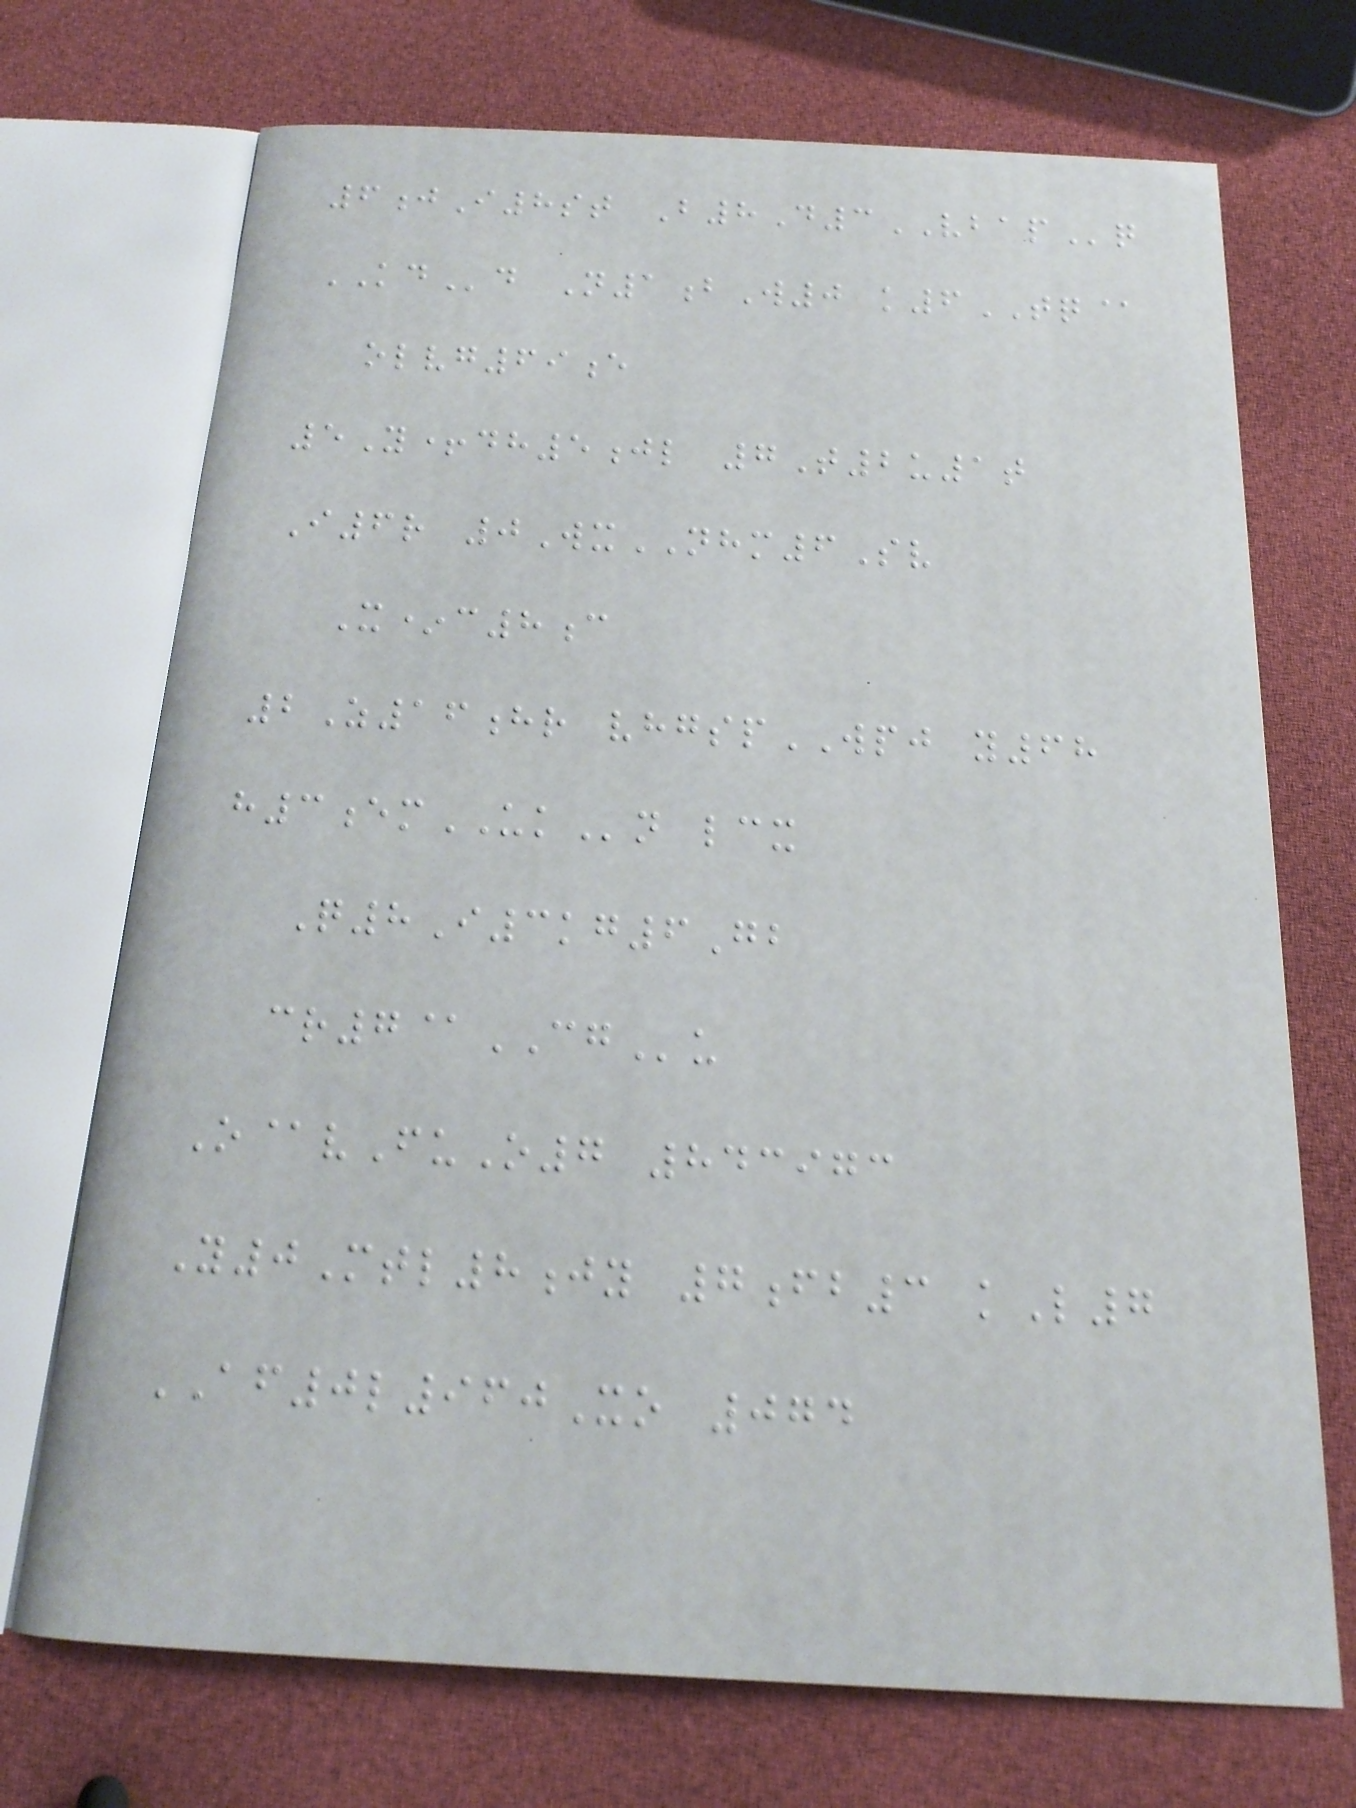6jI8st B8D3VBAPq
KDd N1bW0 k6TQ@
olvg69e
5Y+dh5jl 7T2u1t
I6r 0WxNHM6Sv
X*c8c
2Z16hr vhgspWPJ y68
h3emUKn lcx
Q8I3kg6Gb
cr7@CGu
O@vFuO7 843973
Y0Mtl8jy 7fb3 kL7
AF0l960Xo 074
